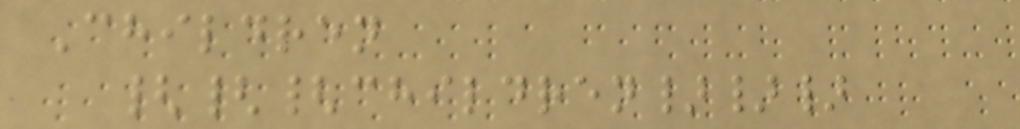Children
{{{children}}}
